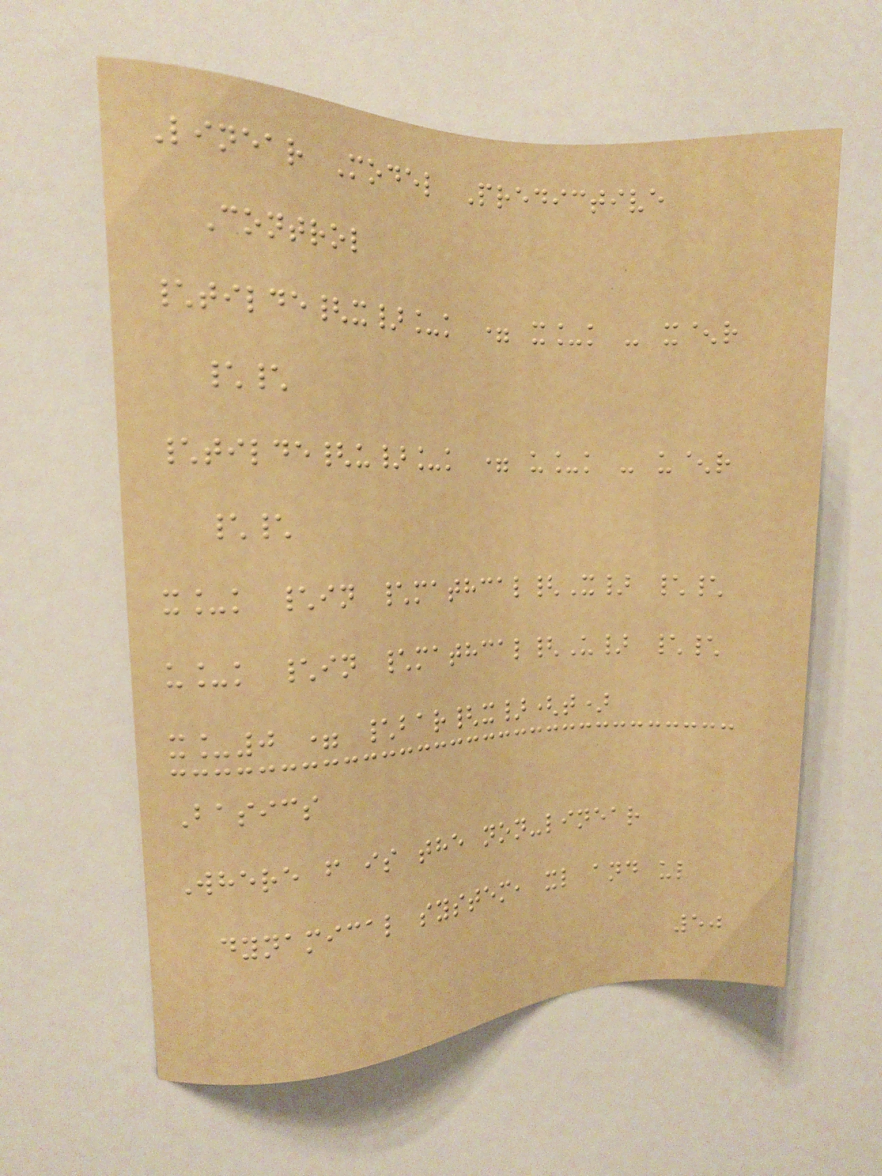Linear Model Predictive
Control
\tilde{x}_k = x_k - x^r
\\
\tilde{u}_k = u_k - u^r
\\
x_k \in \mathcal{X} \\
u_k \in \mathcal{U} \\
x_0 = \bar{x}(t)
Basics
Where f is the non-linear
dynamical system, xl and ul
50
